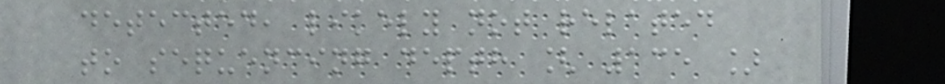detected, likely not related
to sequencing depth [ 135 ]
